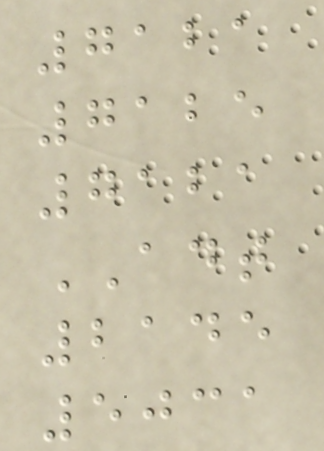7121
7125
7121
ADT
2145
5031
